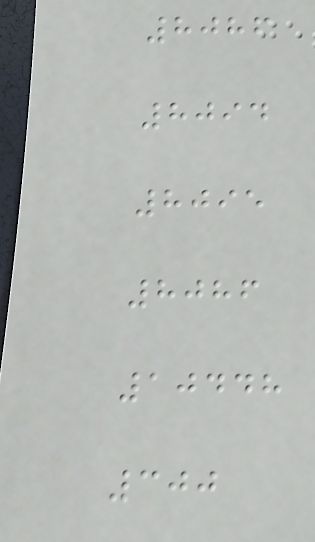8086
8094
8095
8086
10448
300
